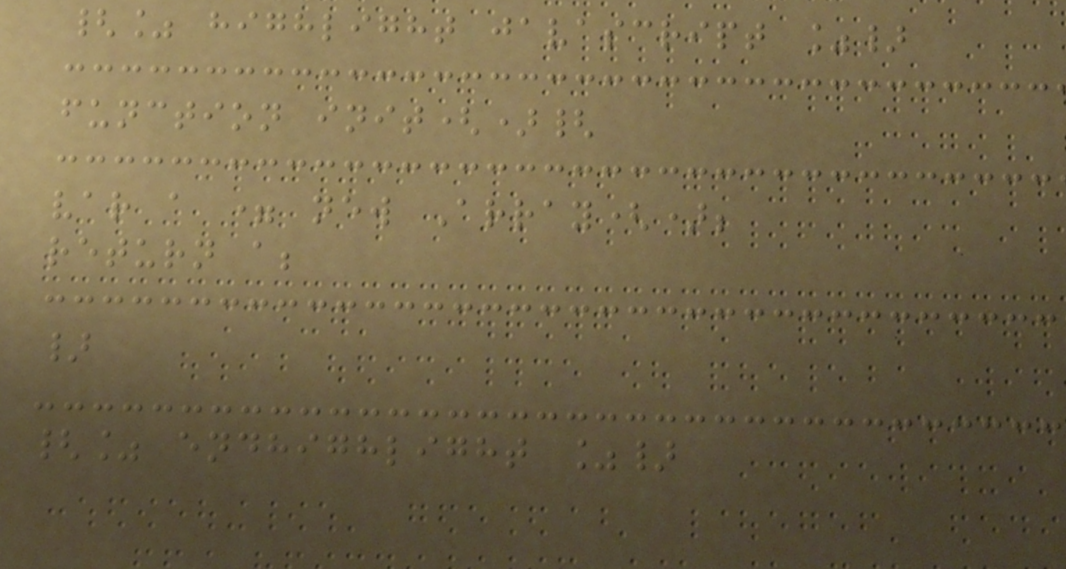{% highlight javascript %}
function init(){
var a = new Array();
return a;
}
{% endhighlight %}
